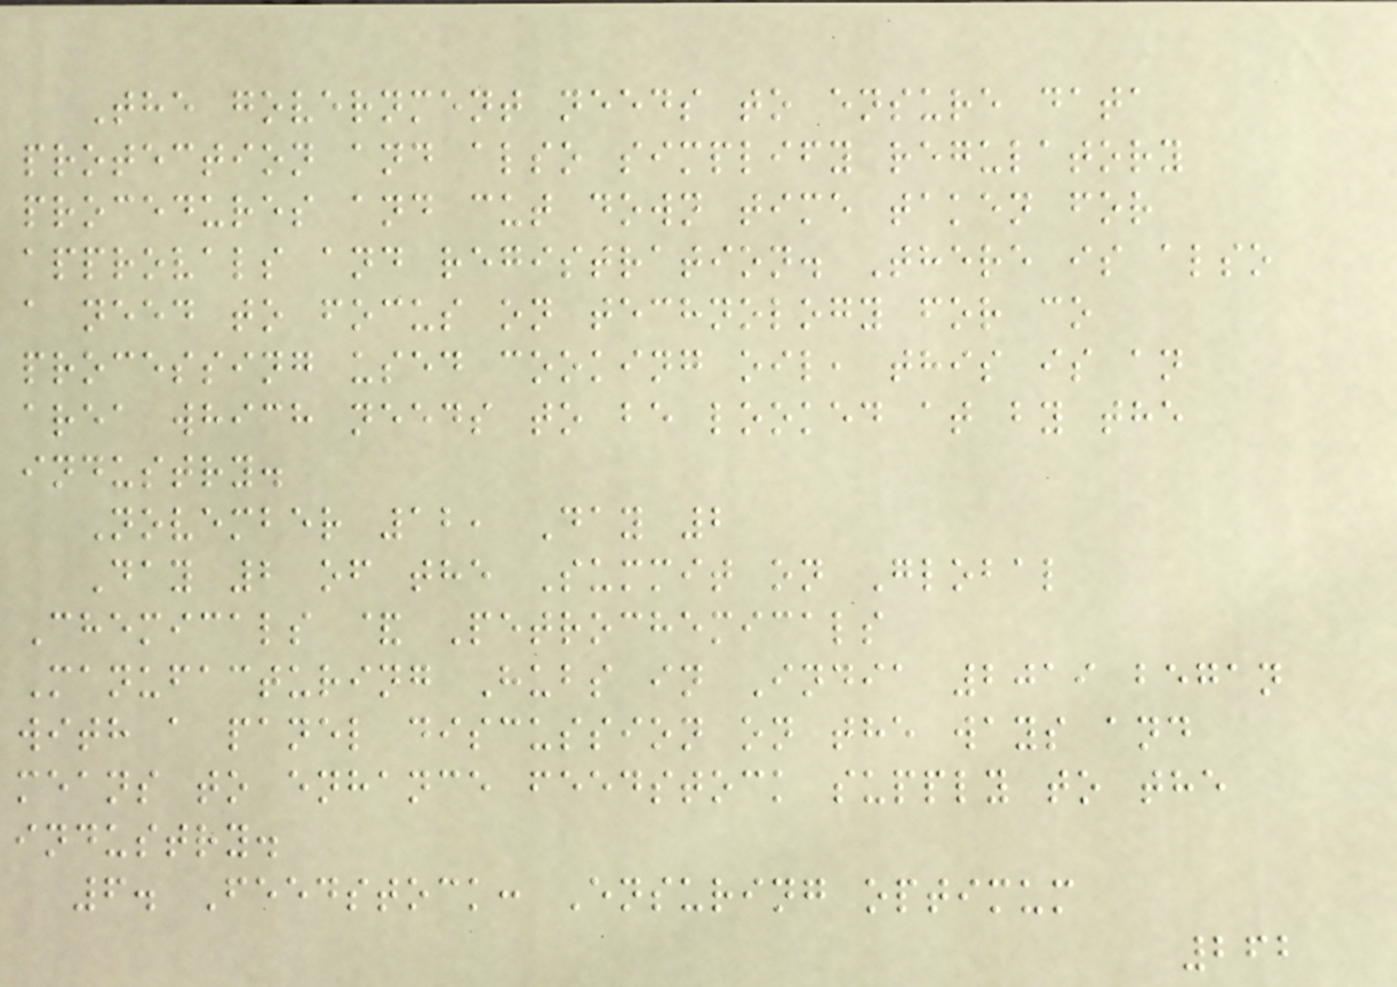The government needs to ensure data
protection and also simplify regulatory
procedures and cut down time taken for
approvals and registration. There is also
a need to focus on technology for co
processing used cooking oil, this is an
area which needs to be looked at by the
industry.
November 12, Day 2
Day 2 of the Summit on Global
Chemicals & Petrochemicals
Manufacturing Hubs in India 2019 began
with a panel discussion on the ways and
means to enhance feedstock supply to the
industry.
6. Feedstock: Ensuring optimum
262
